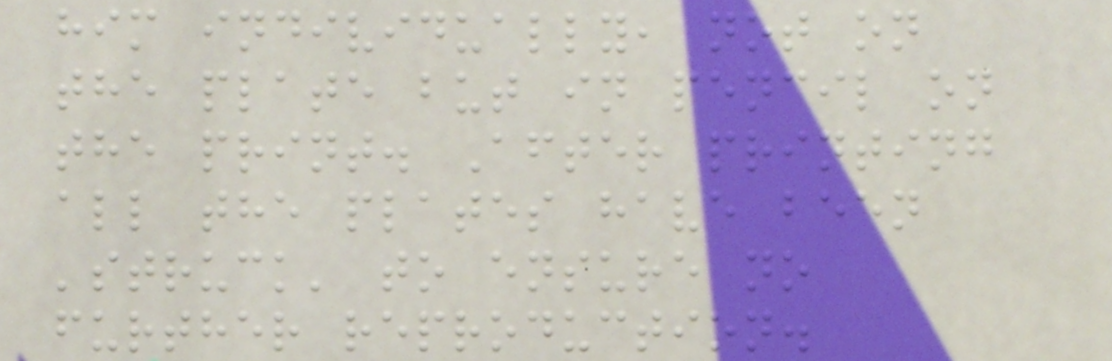him individually, not on
the plate but in pencil on
the print. After printing
all the plates have been
'struck' to ensure no
further reproduction.
